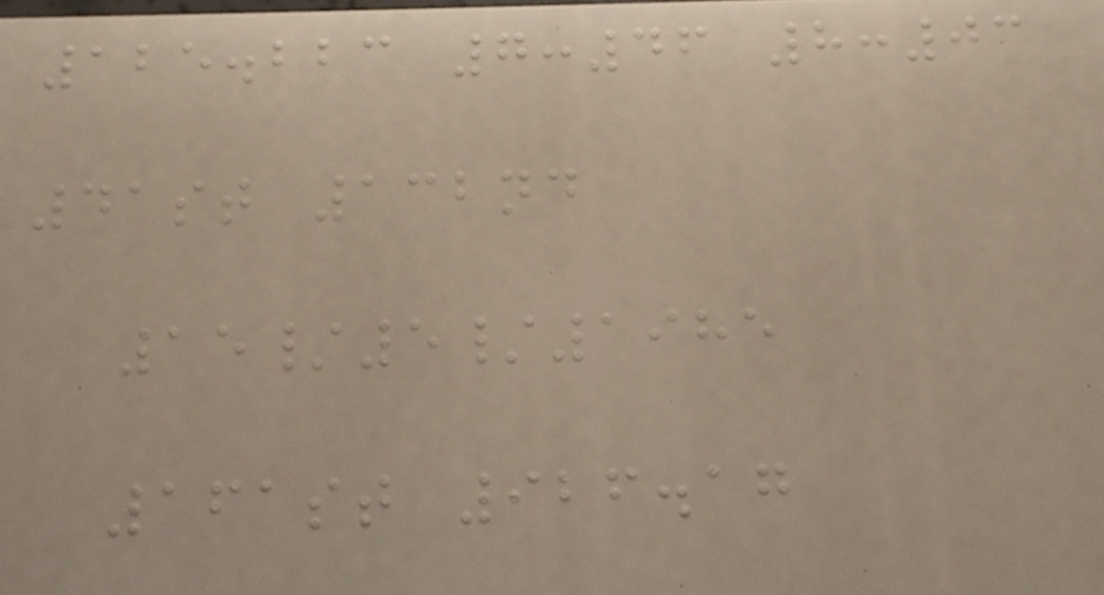125.223 7:46 8:03
41st 132nd
15/5/1985
161st 926.17
